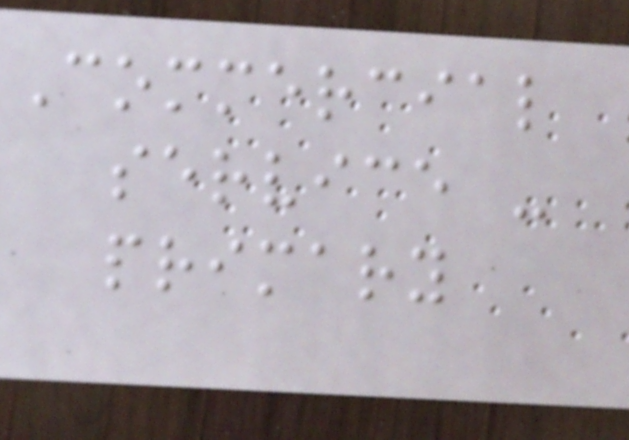Commercial
service -
primary
